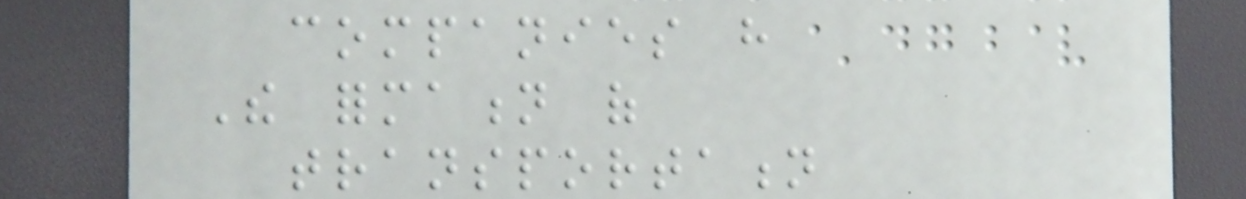companies have
The formation of
transportation
